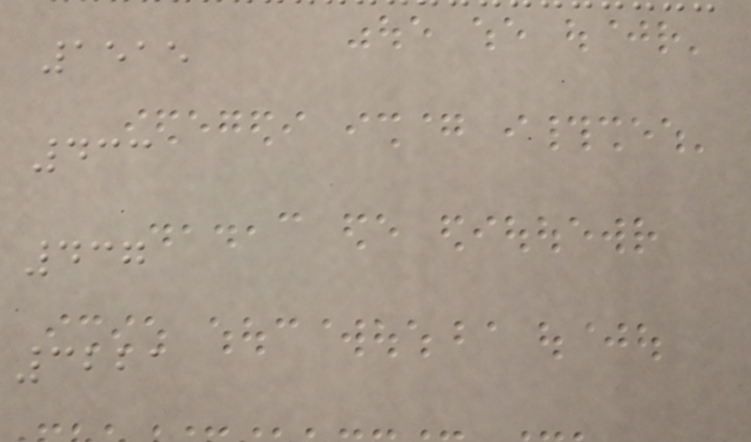1515
433
437
3221
